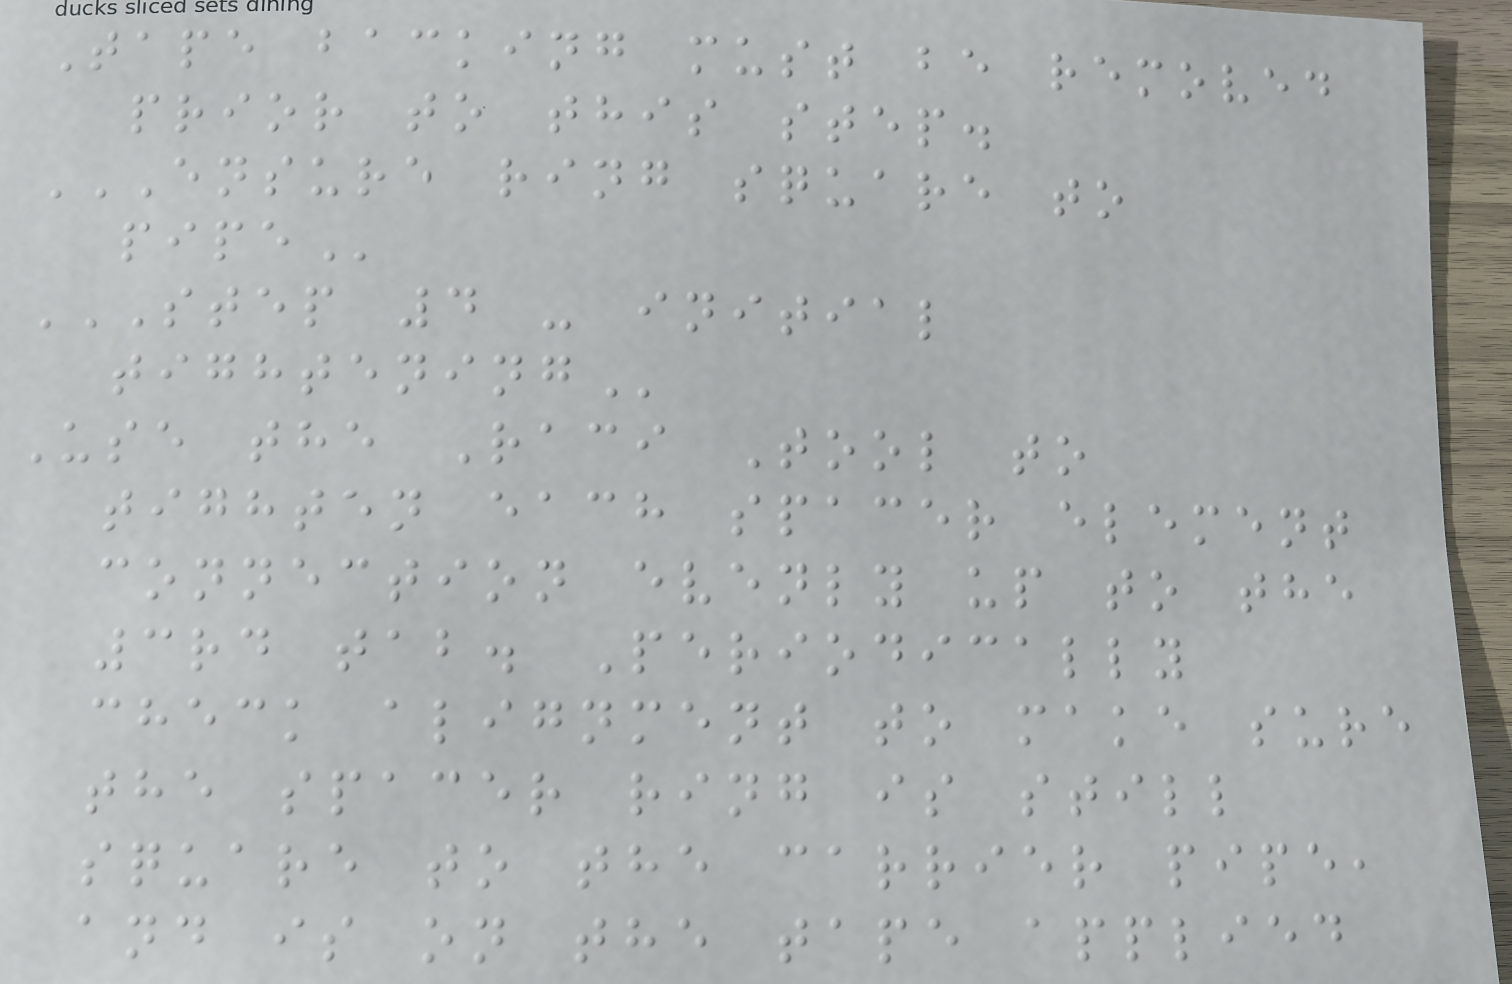Tape backing must be removed
prior to this step.
ENSURE RING SQUARE TO
PIPE
STEP 4 - INITIAL
TIGHTENING
Use the Raci Tool to
tighten each spacer element
connection evenly up to the
3rd tab. Periodically
check alignment to make sure
the spacer ring is still
square to the carrier pipe,
and is on the tape applied
